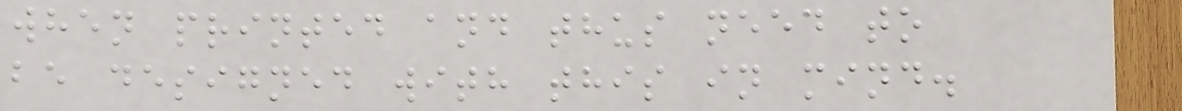when printed and thus need to
be designed with this in mind.
